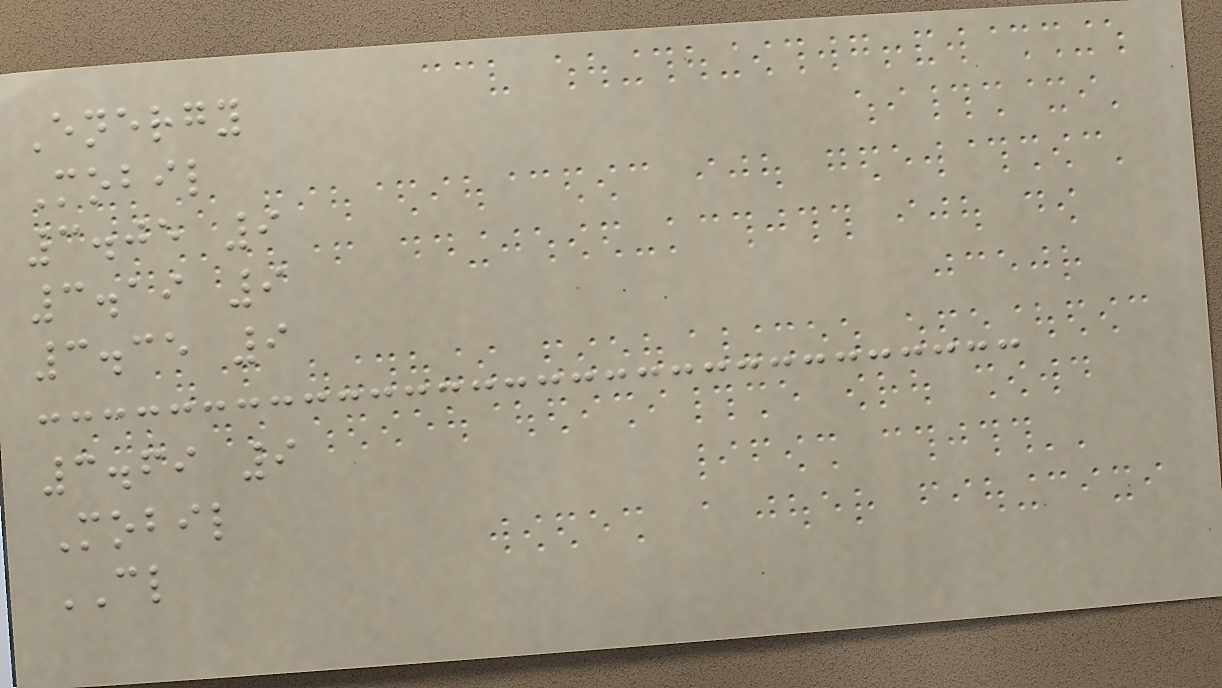Energy
Mobil
3.05 9
3.19 9
3.35 9
3.69 9
Mobil
CL
